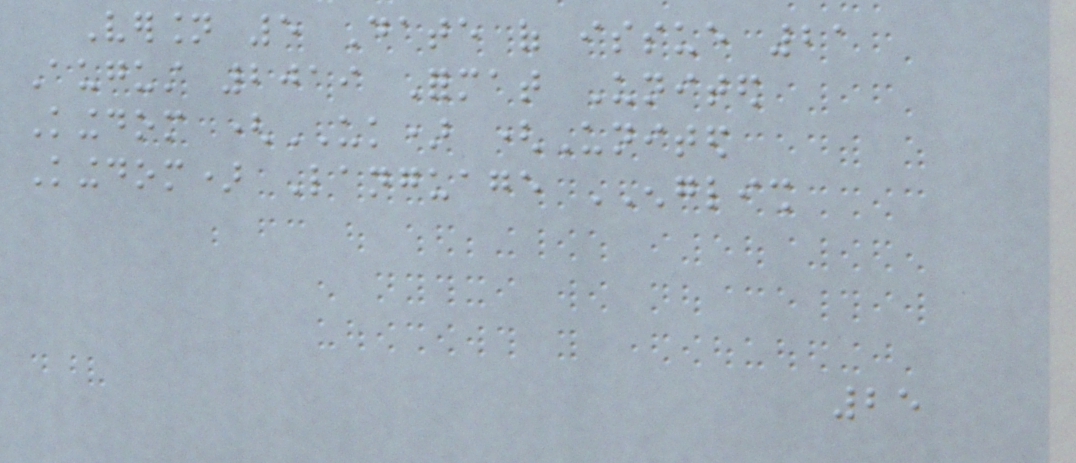Version 5 Date of issue 21
August 2019 Format United
Kingdom (UK) (United
Kingdom) Language ENGLISH
25
